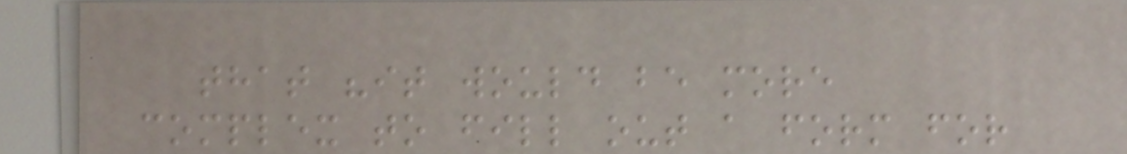that "it would be more
complex to fill out a form for
